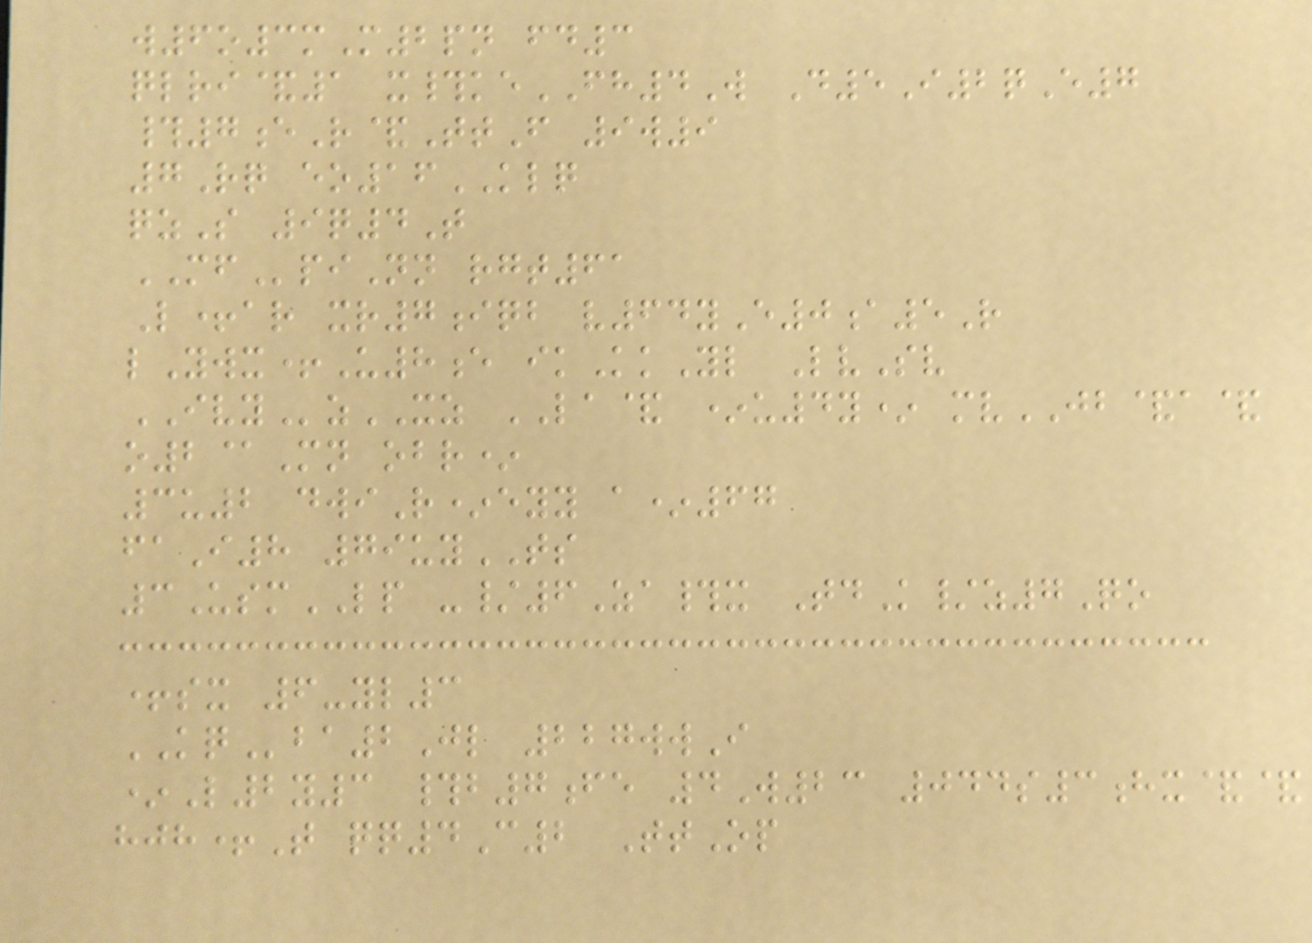w6o3mM2pn fd3
qlri&1 x#keFH4W D5I2qE7
#7eR&TtF 9w9
7Rq eo16KLQ
qzS 9q4T
MFpiNn rgt61
L+ar xr7iqb v64yE0a5R
lYwx+U8e ikKkYl LvSv
IVYzXZ LA& *u4y* mvJB&a&
o2@Mn obr*
3u2 dwiR*eyy a*67
faI8 79uyTS
3UsmLP -/6Za#x TdK/z7Qo
+sx 6-yl3
KQba2Jl 227wwI
*L2y3 #b7fe 4W23 044s3hx&&
hjh+T qq4C2 TtOp
